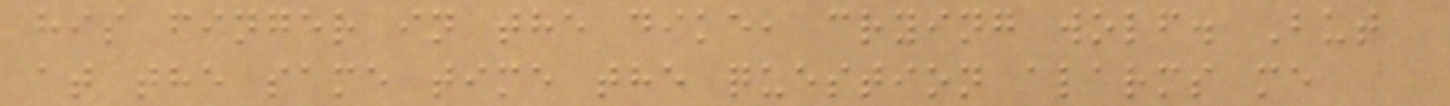his finger in the dike, crying wolf. But
at the same time the question alarms me
